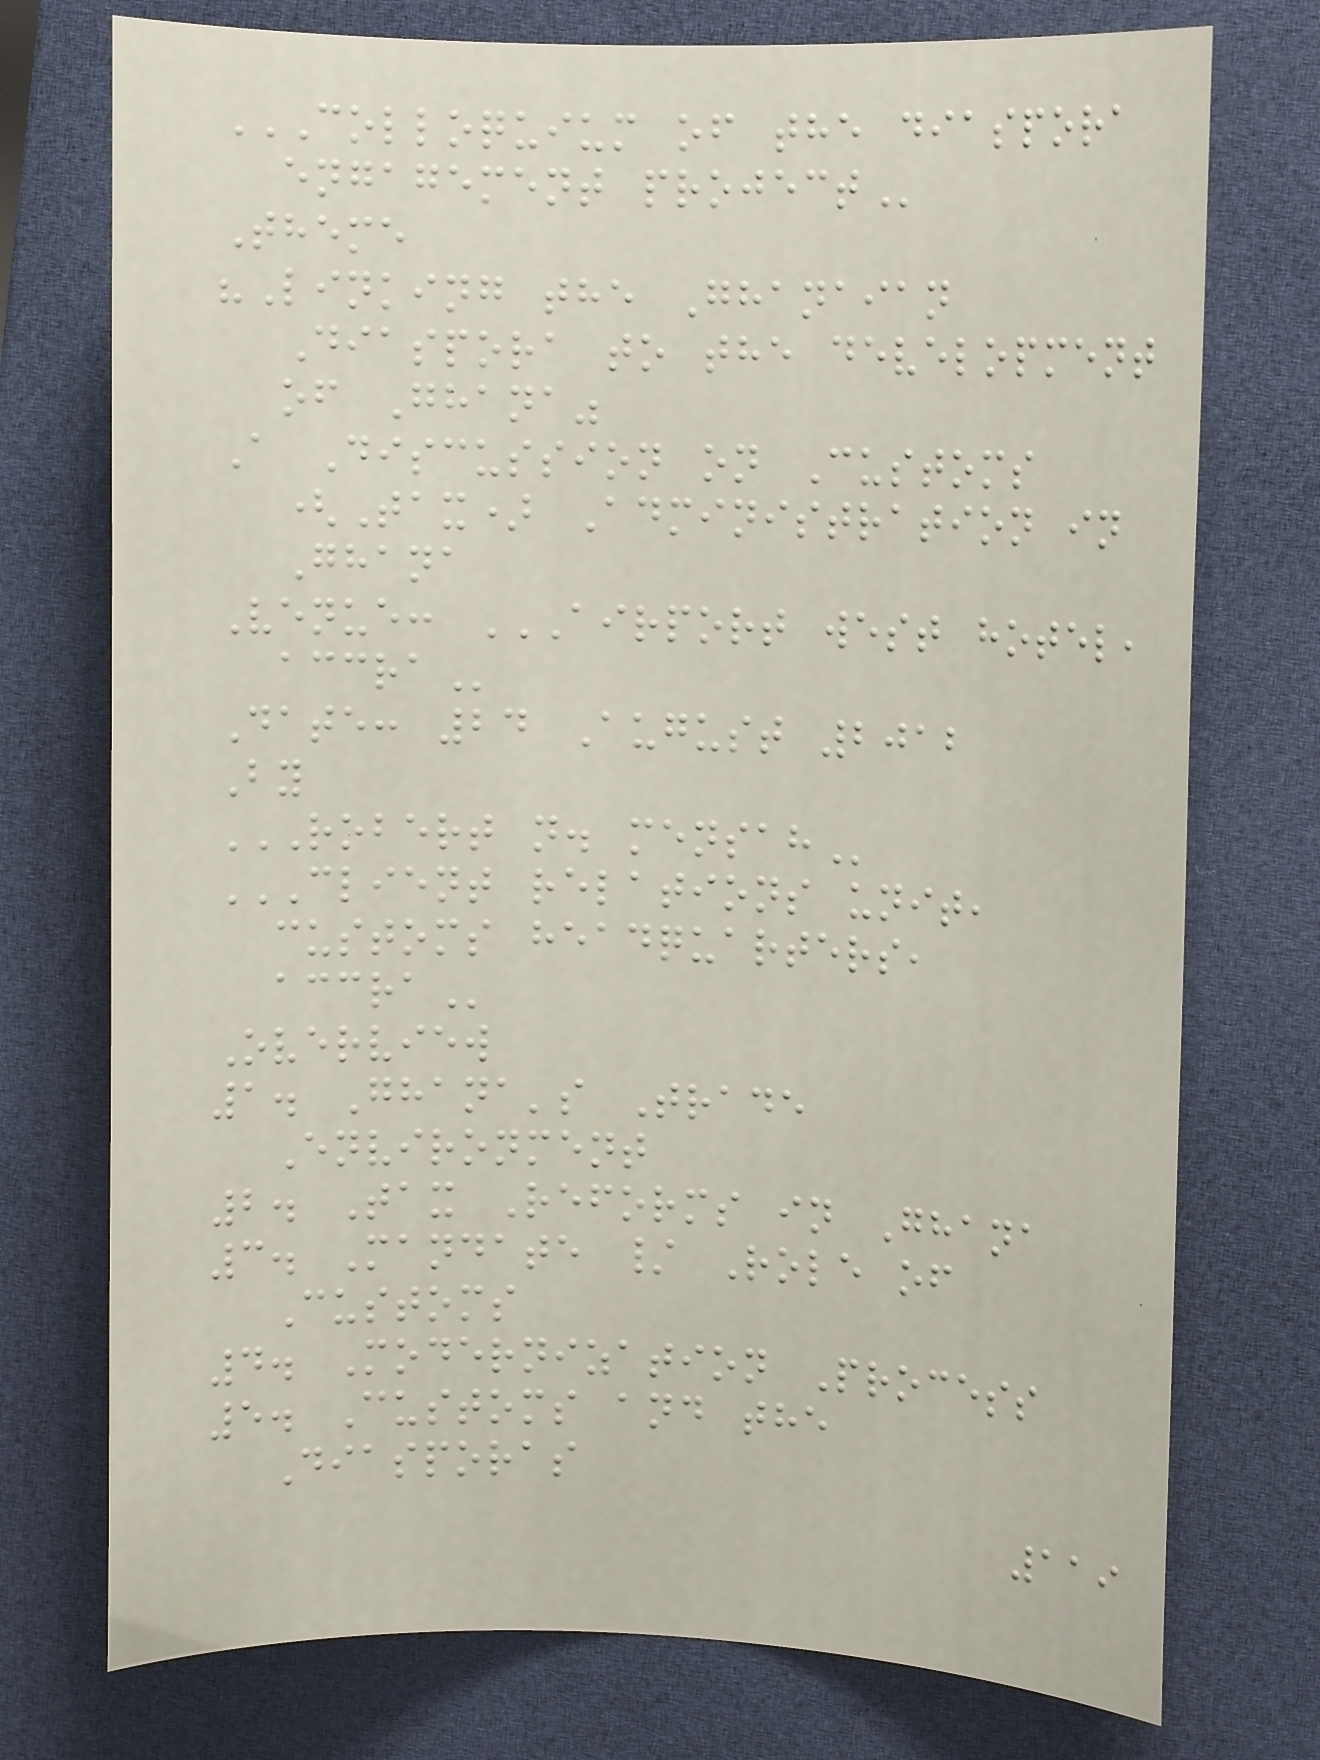COLLOQUIUM OF THE DIASPORA
ENGAGEMENT PROJECT
Theme
"Linking the Ghanaian
Diaspora to the development
of Ghana"
A Discussion on Customs
(Tax) Administration in
Ghana
Venue: AIRPORT WEST HOTEL,
ACCRA
Date: 24 August 2012
By
ROBERT N. MENSAH
CLIENT RELATIONS UNIT,
CUSTOMS HEADQUARTERS,
ACCRA
Overview
1. Ghana's Trade
Environment
2. Tax Reforms in Ghana
3. Mandate / Role of
Customs
4. Modernization Process
5. Customs and the
Diasporas
119
